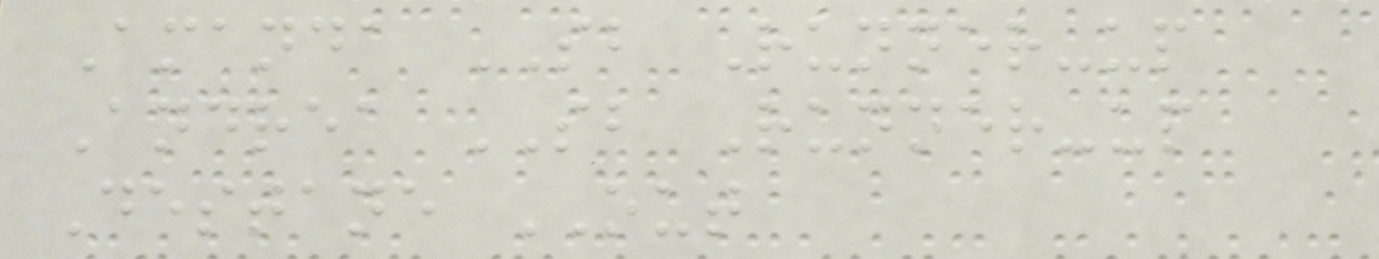Amanda SB Runner-up
Andrea SB Runner-up
Destane OUT
